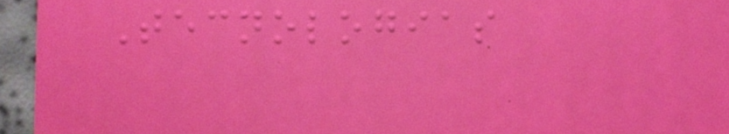Tecnologias
